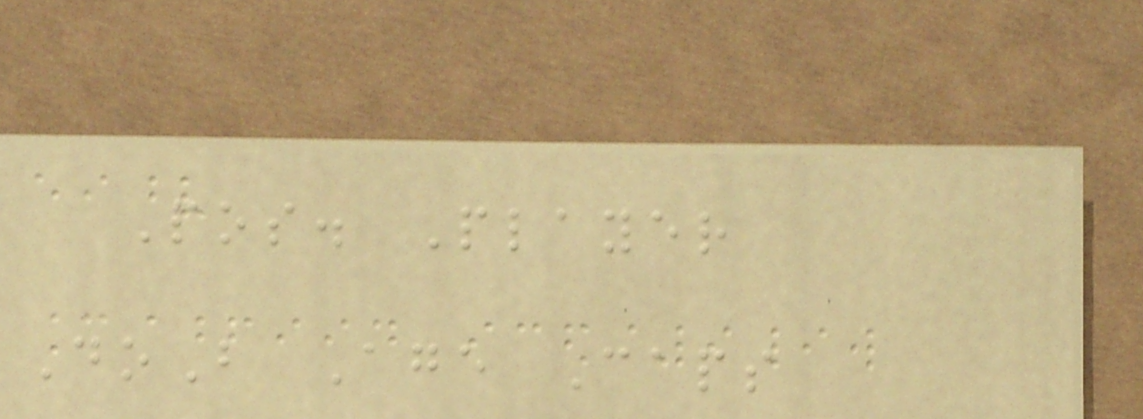Pos. Player
DoB Age Caps
